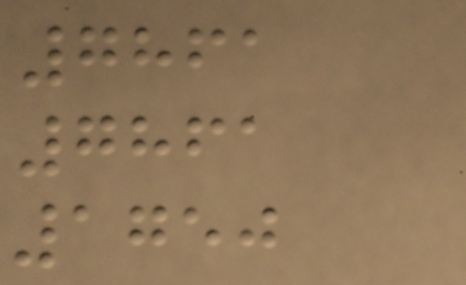7861
7861
1750
